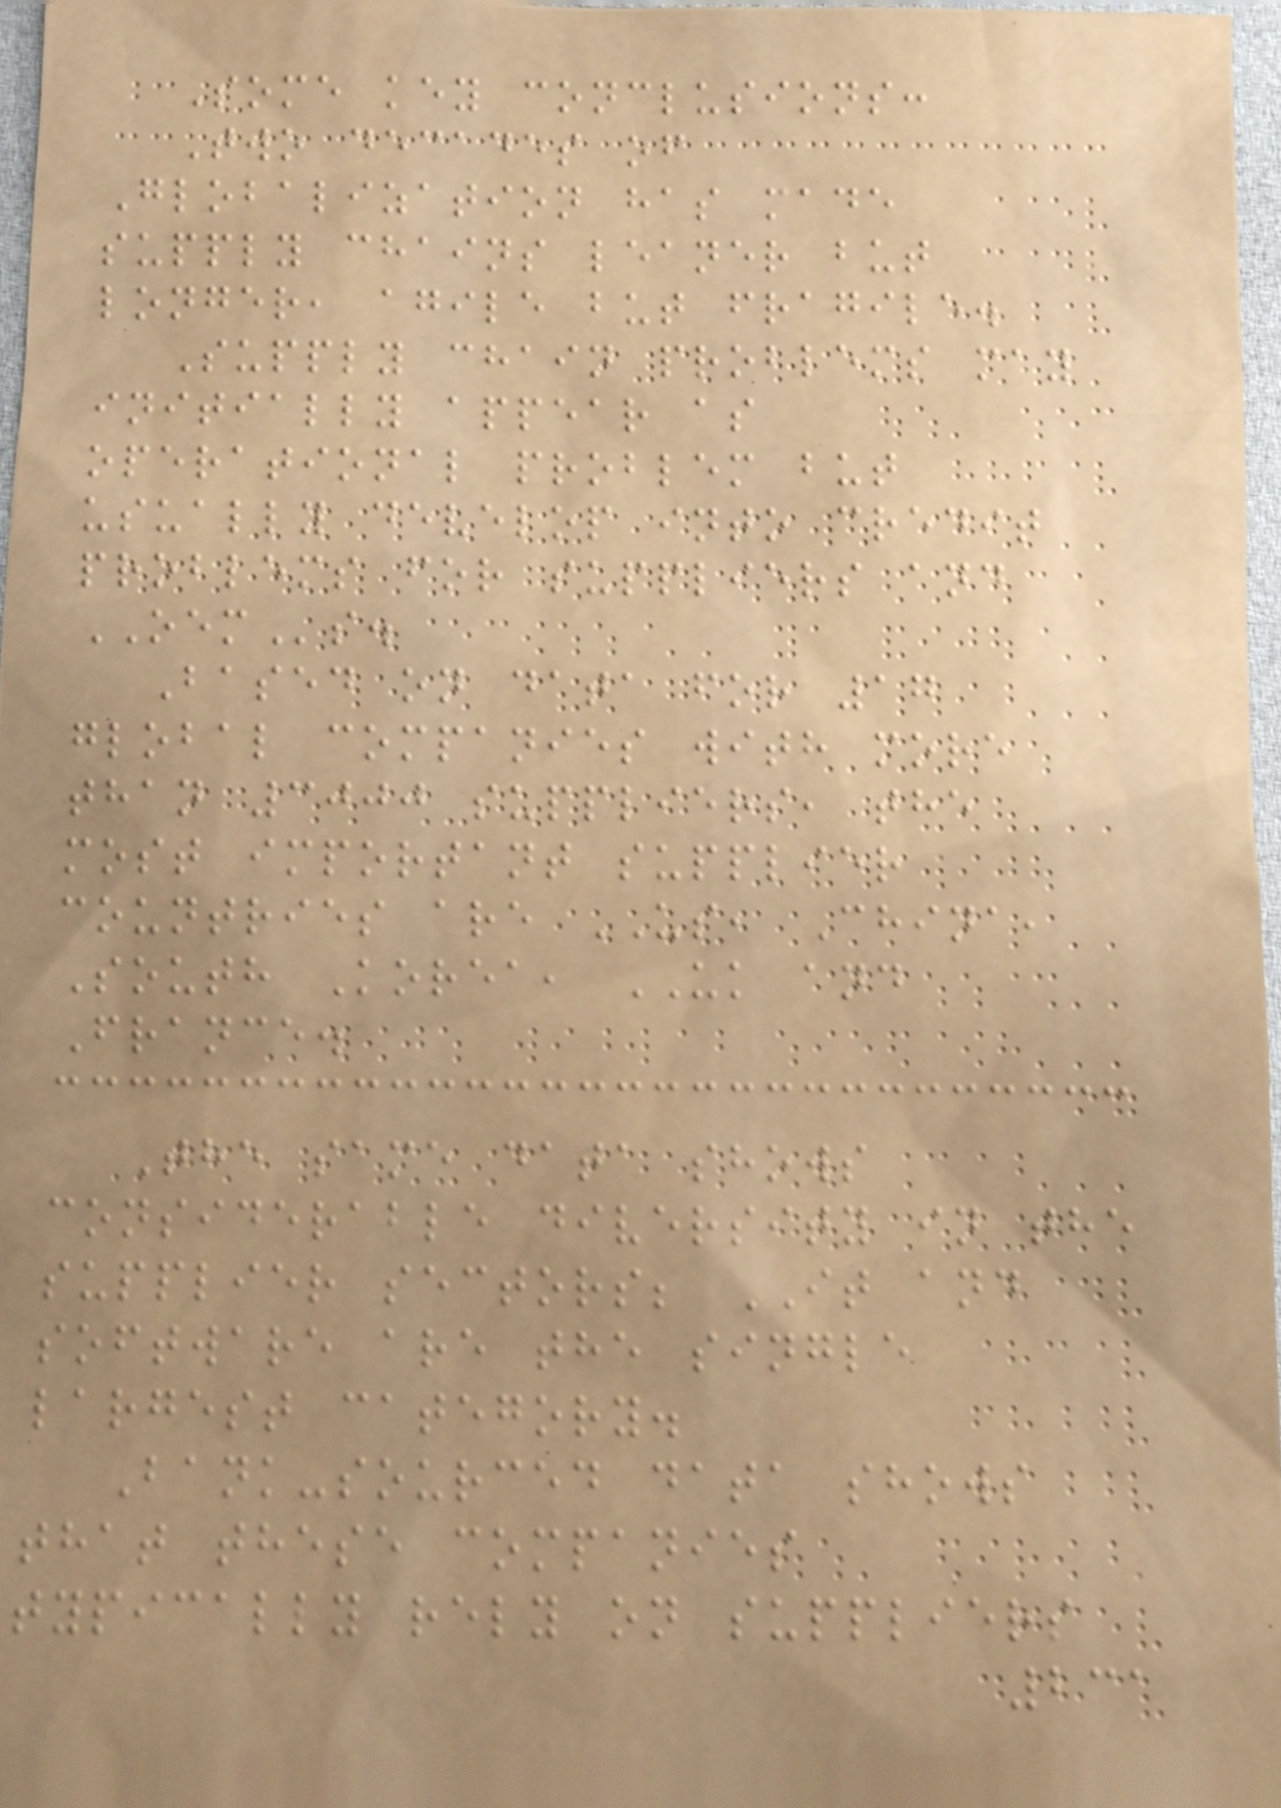Some key conclusions:
Two decades of
Globalization has made
supply chains leaner but
longer, agile but fragile.
Supply chain problems may
initially appear as
operational problem but
usually develop into credit
problems for suppliers and
OEMs.
Based on data for 17
global companies with more
than 3000 suppliers, the
most important supplier
countries are US, China,
South Korea, UK and
France.
The same data shows
considerable diversity in the
supplier sectors; IT and
software are the single
largest category.
Bank-sourced data shows
that these companies
typically rely on suppliers
231
